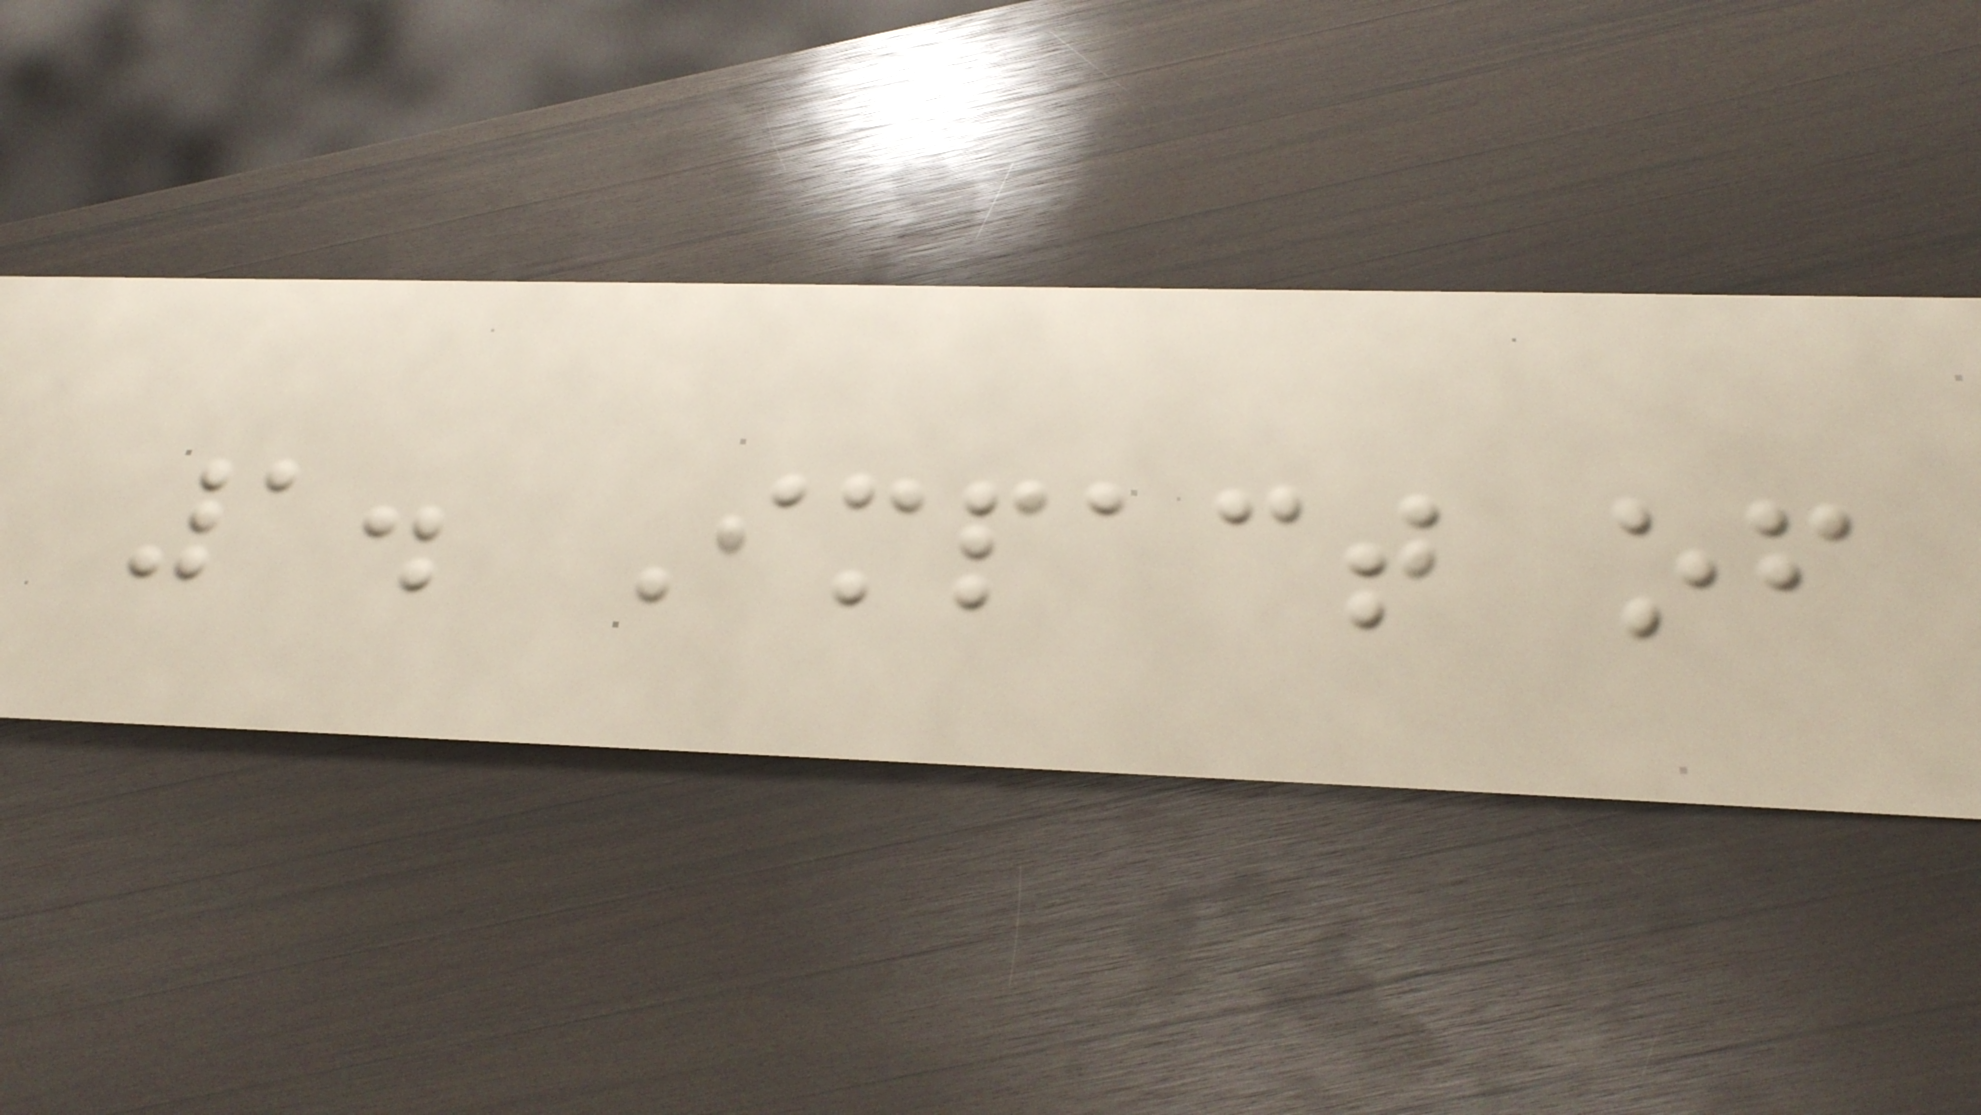1. Impact of
